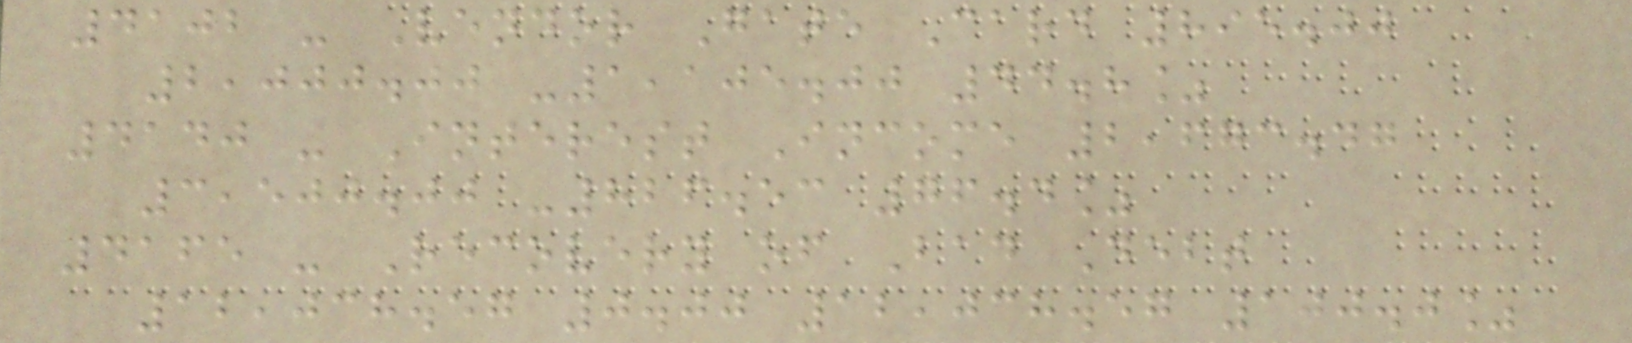4102 - Vendor Gate Card 895.00
2,000.00 -1,105.00 44.8%
4140 - Interest Income 2,673.47
3,500.00 -826.53 76.4%
4165 - Recovery of Bad Debt
12,038.57 0.00 12,038.57 100.0%
